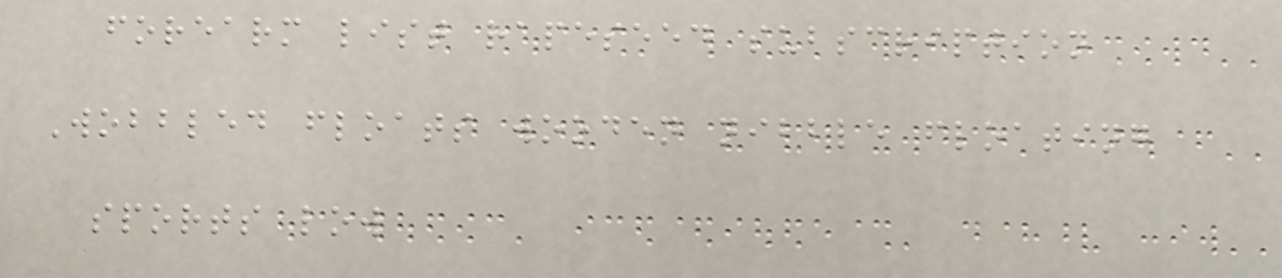forearm list rapeseed subscription
Wobbled floats wooden nibble floating
sports low
